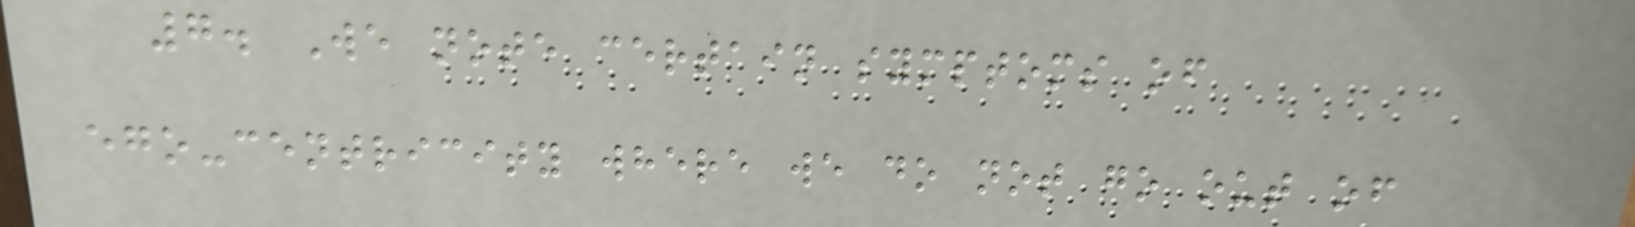7. We note certain symptoms of
ego-centricity where we do not go out of
